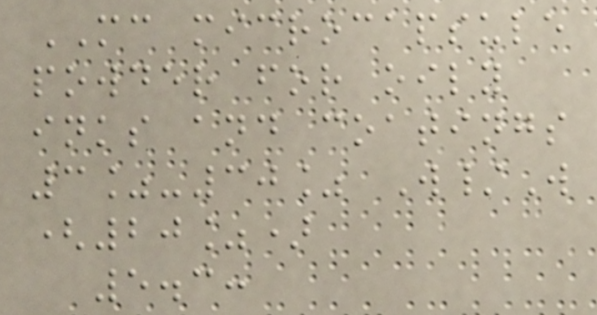MC microcapsule
powder for oily
inks and coatings
3%-30% W/W
(20%)
5.3:
